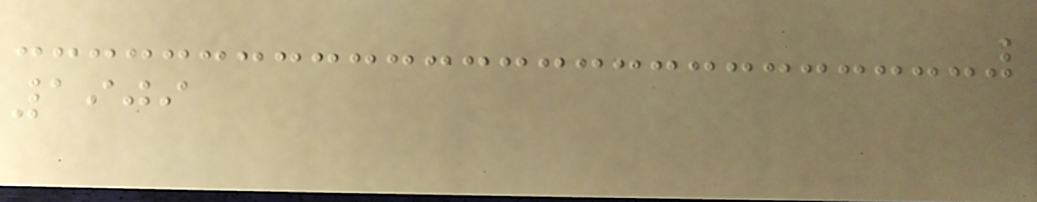1909
